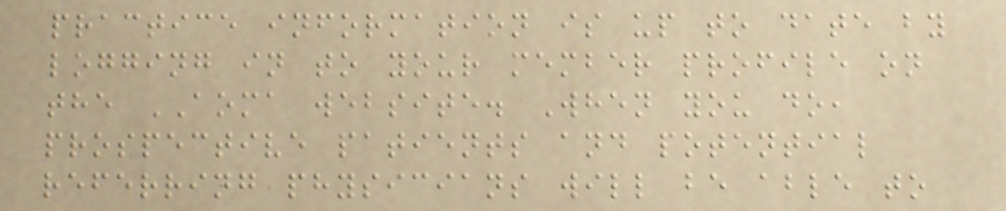practice information is up to date by
logging in to your member profile on
the AOMA website. When you do,
prospective patients and potential
referring physicians will be able to
